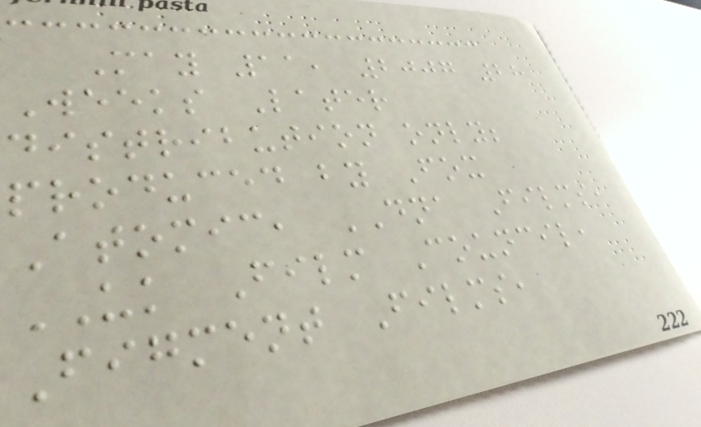May 11, 2007 28
Weeks Later
distribution only;
produced by Fox
Atomic, DNA Films,
UK Film Council,
Figment Films,
